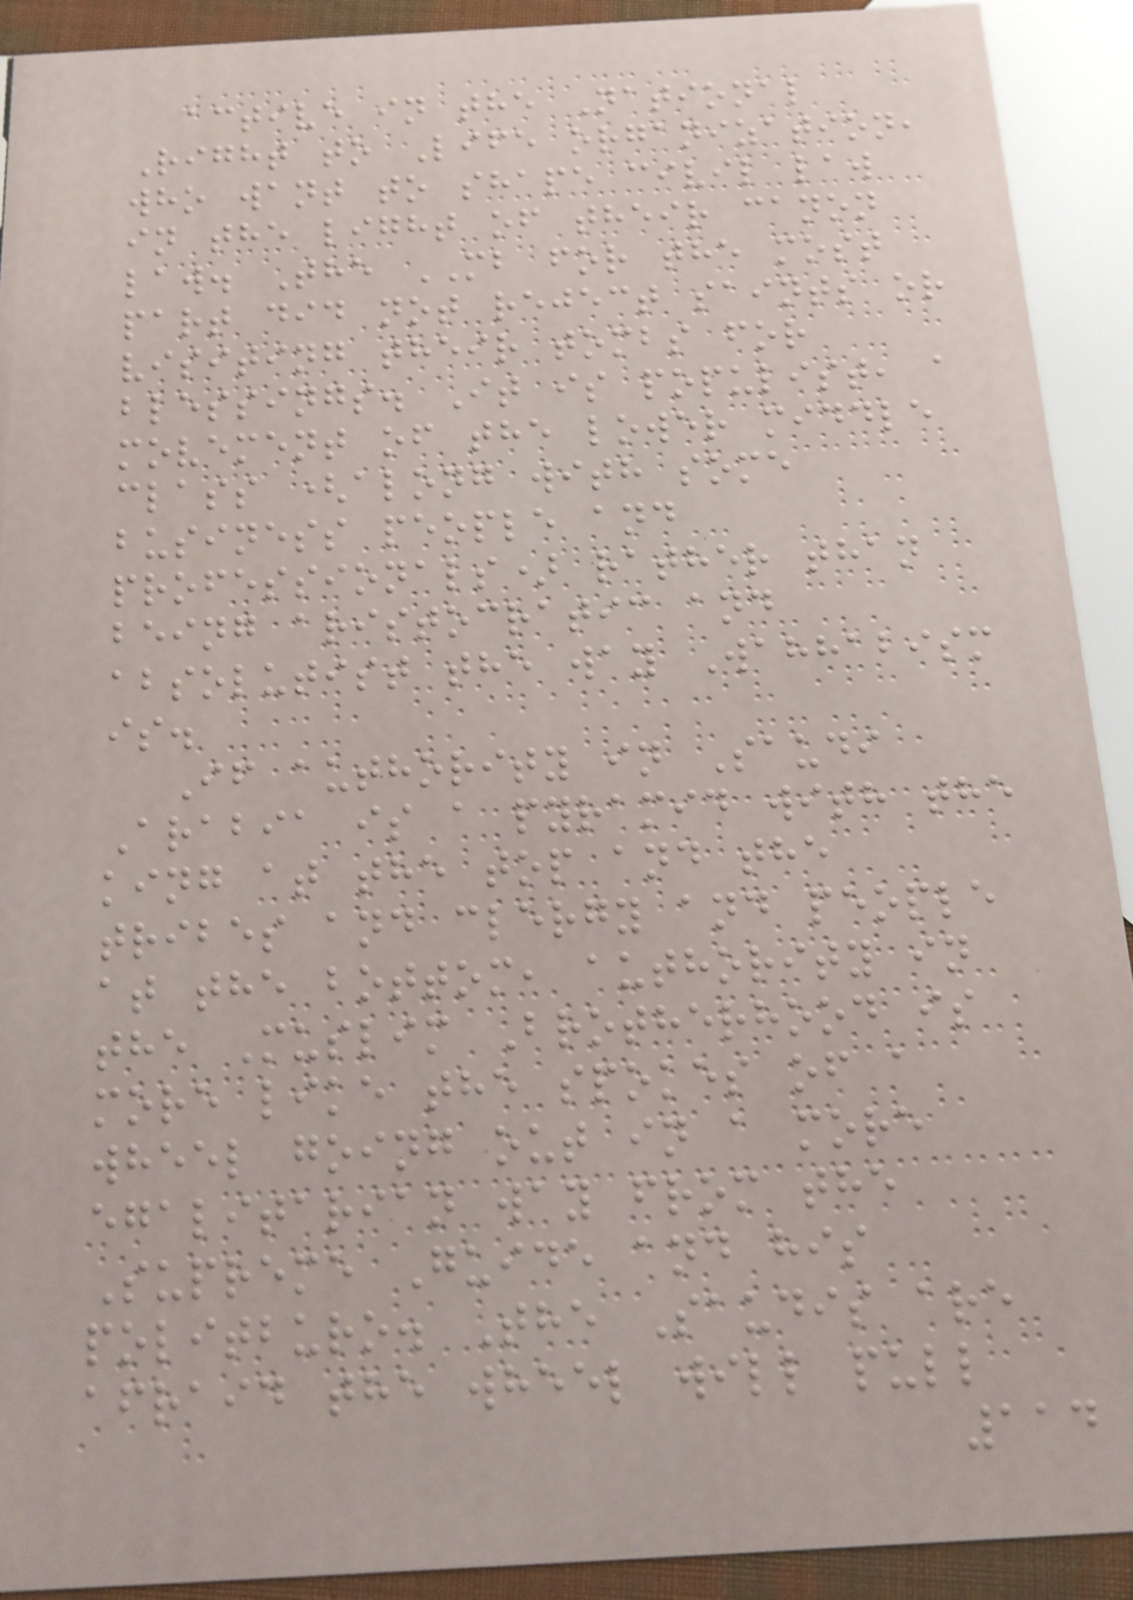active in the National
Right to Life organization,
who want to shape civil law
in the light of their canon
law. The MB for the most
part did not reject saints or
visiting their tombs for
blessings. It is populist, a
movement of the lower middle
class (along with some
business people and
professionals) rather than
being aristocratic and
absolutist the way Wahhabism
is.
If authority in Saudi
Arabia is a pyramid with the
king at the top and the
tribes and clergy and people
at the bottom, authority in
the Muslim Brotherhood is
more like the spokes of a
wheel going out in a more
egalitarian way from the
Supreme Guide and his
politburo. The Saudis are
afraid the wheel will pull
114
